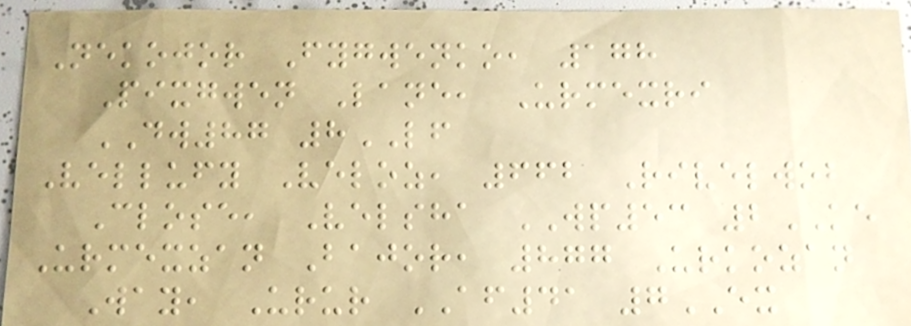Nekojor Fygwenko, 178
Pixgwen Lane, Urmexri
DW87 8LF
Vellufy Veloz, 662 Rivelwob
Close, Velsha WP53 2KE
Urmexzan Bajor, 877 Urkozan
Way, Urur AF41 7EX
